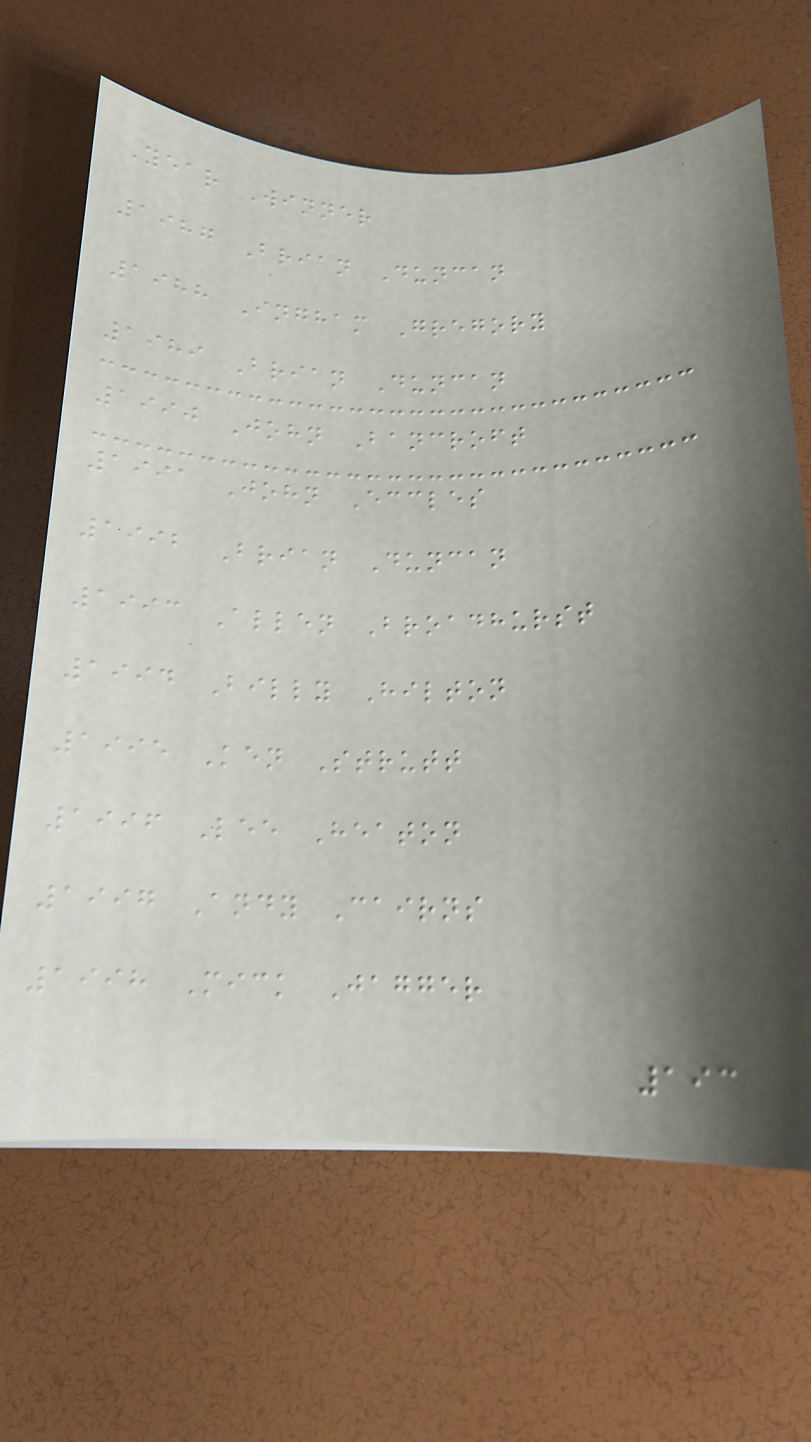Year Winner
1987 Brian Duncan
1988 Ingham Gregory
1989 Brian Duncan
1990 John Bancroft
1991 John Eccles
1992 Brian Duncan
1993 Allen Broadhurst
1994 Billy Hilton
1995 Ken Strutt
1996 Lee Heaton
1997 Andy Cairns
1998 Mick Jagger
193
